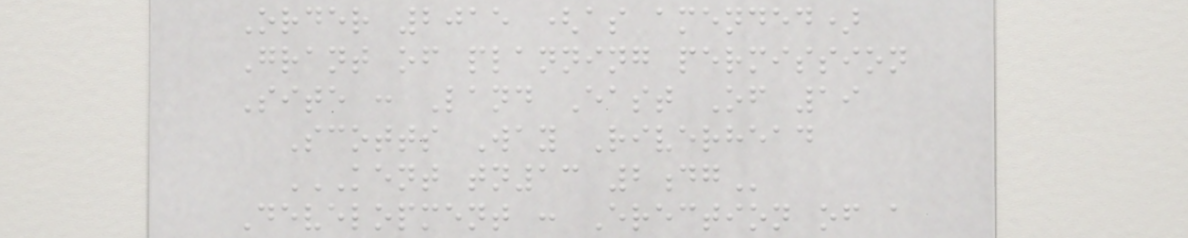Order 2015 (as amended)
Grant of planning permission
Site : Land East Of 19
Scotts Way Riverhead
KENT TN13 2DG
Development : Erection of a
